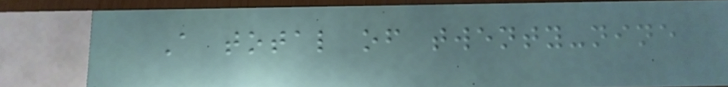A total of twenty-nine
